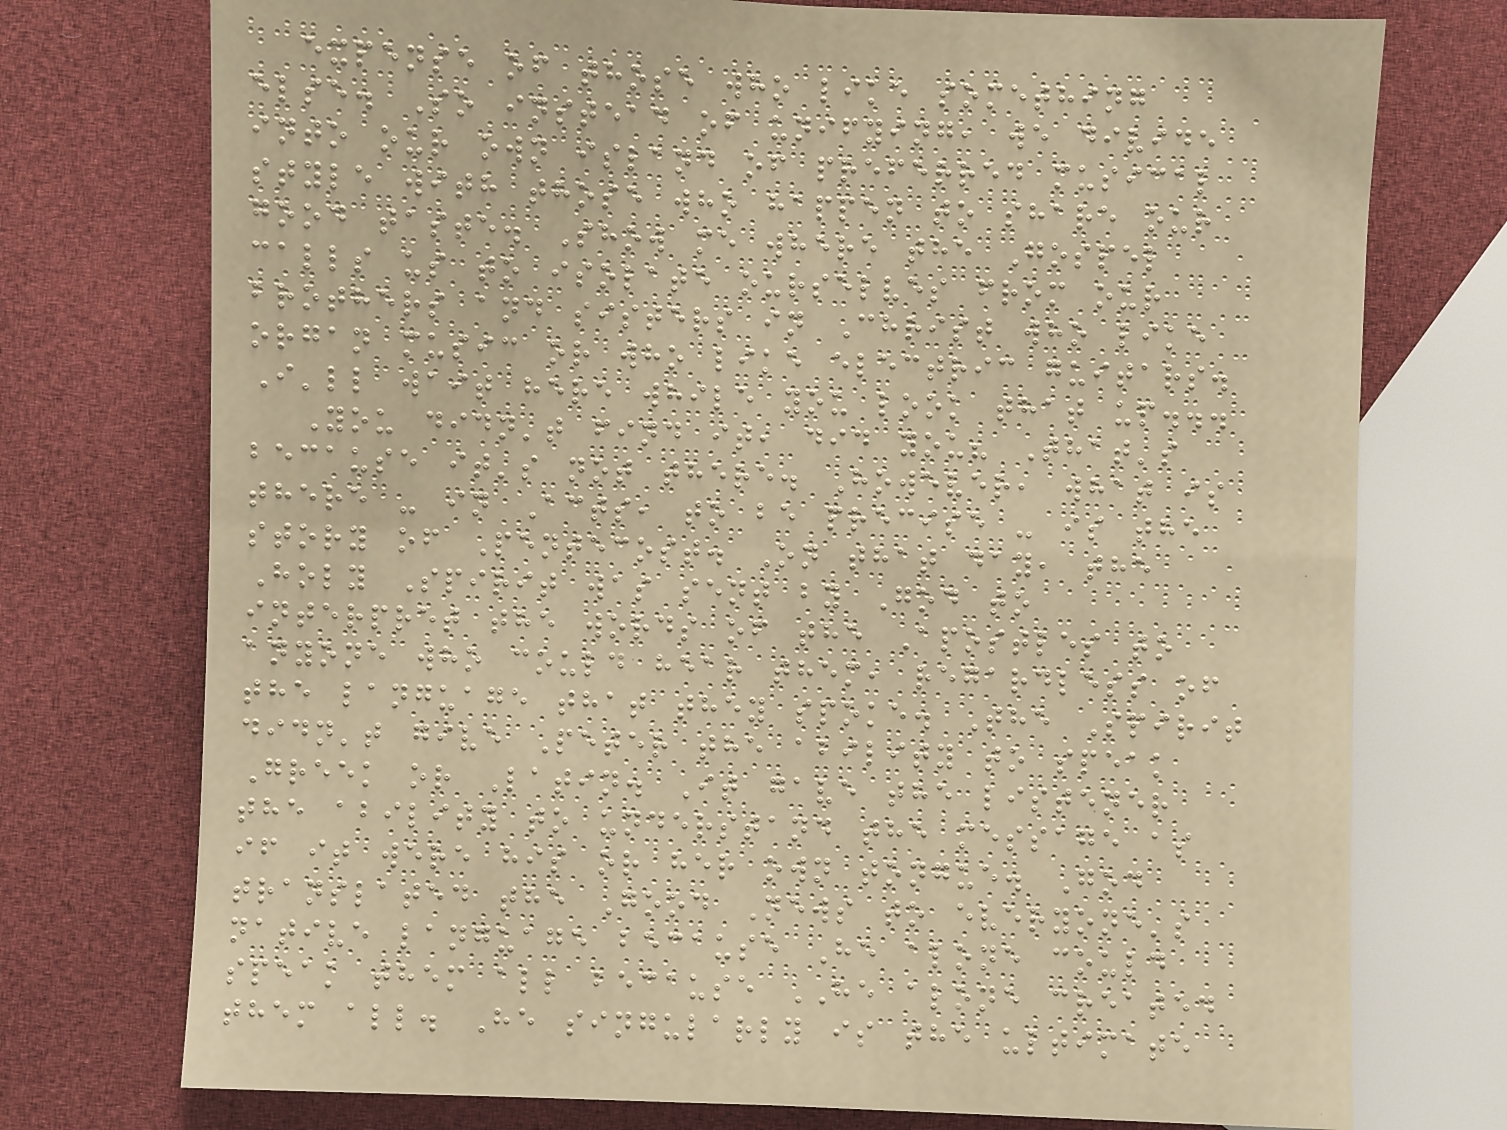expense of those who like something
else. So instead of unifying, we divide
into our own island of preferred musical
style with those who happen to share our
good taste. Show me where the Gospel
calls us to isolate ourselves from our
brothers and sisters in Christ who like
organ music or who like electric guitars.
I'll wait here while you look that up...
You didn't find it, did you? That's
because it's not there. However, what is
there - in Acts, to be precise - is the
story of Pentecost. On that day, the
Holy Spirit was sent by God to
interpret the words of the Apostles to
anyone who could hear them, regardless of
the language that they spoke. The Spirit
didn't give Peter the ability to speak
Greek or Latin. It gave the listener
the ability to understand the message as
if it were his or her own tongue. God
translated the Good News to everyone's
native language because He alone could
speak them all because HE alone created
them all. He singularly is the ultimate
